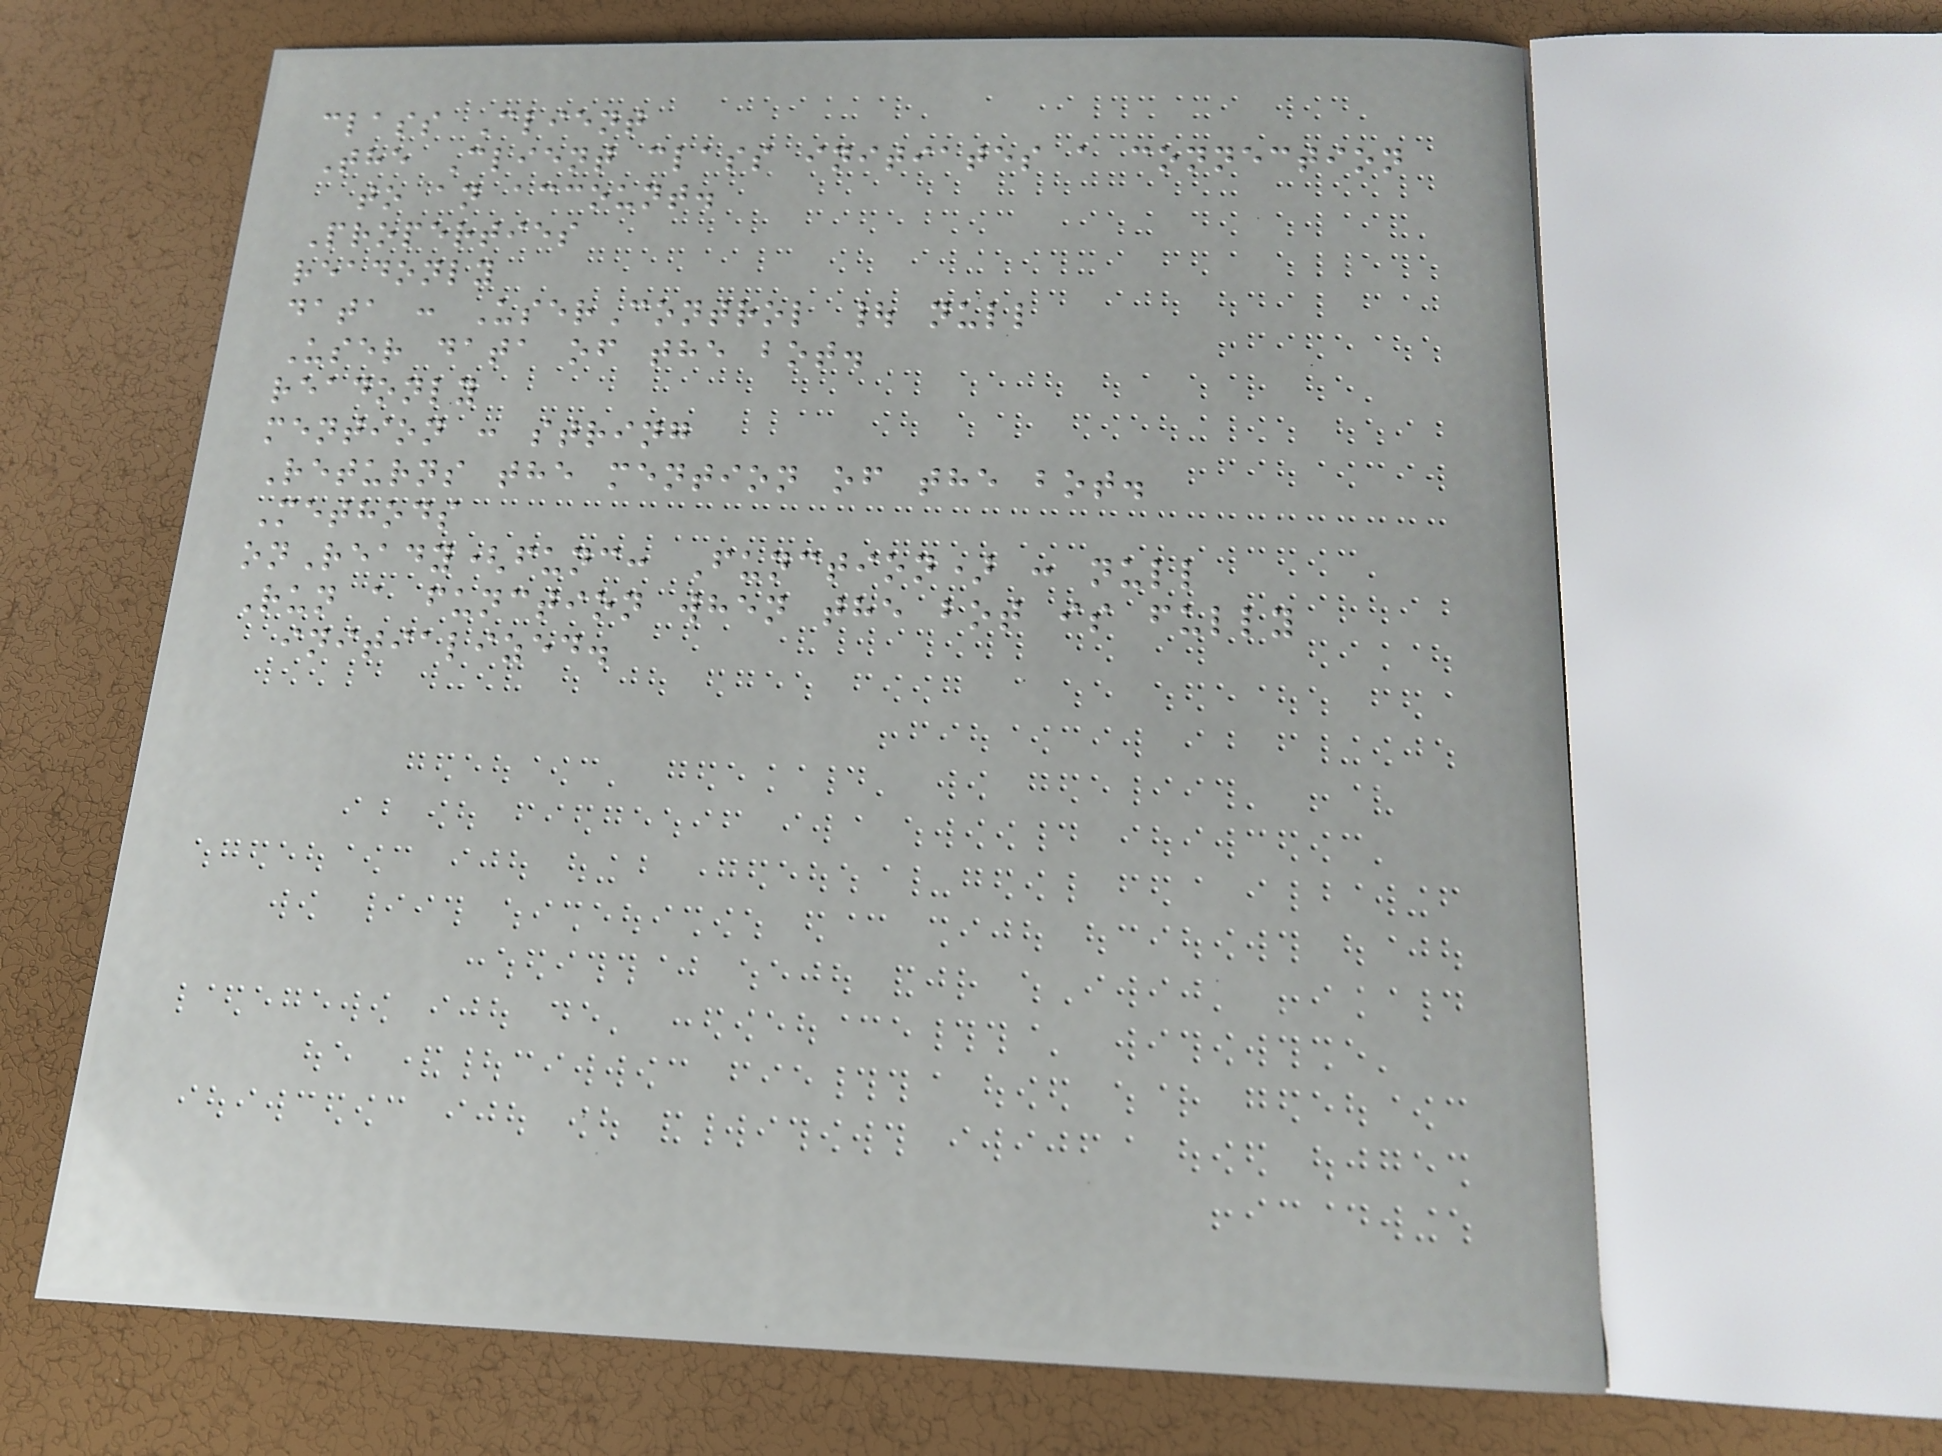class Client
The Client class initiates a connection
to an account.
Properties
readonly
data : UserControl | null
User data of the bot.
readonly
mention : string
Returns the mention of the bot.
Methods
onReady(func: Function) : null
Run a function when the bot is fully
initialized.
